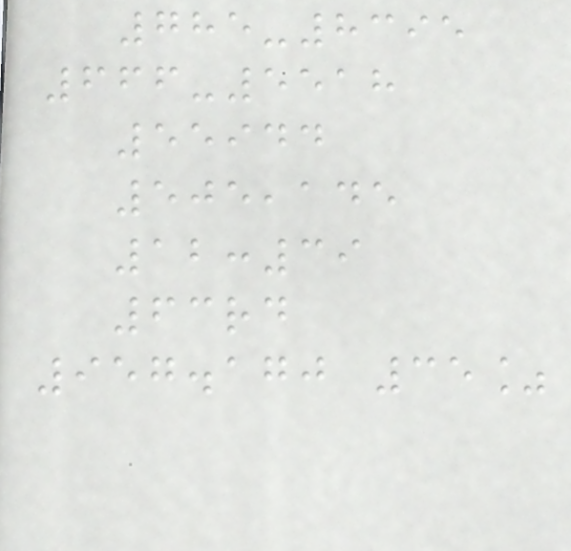785-8395
666-5518
55944
505,145
12:39
63rd
957.170 35%
